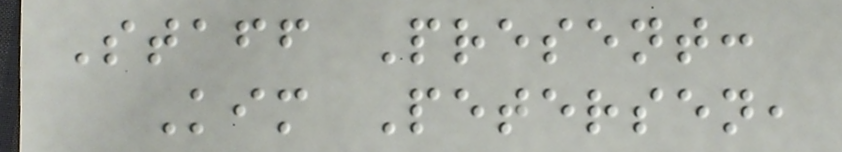Staff Present:
Kim Petersen,
